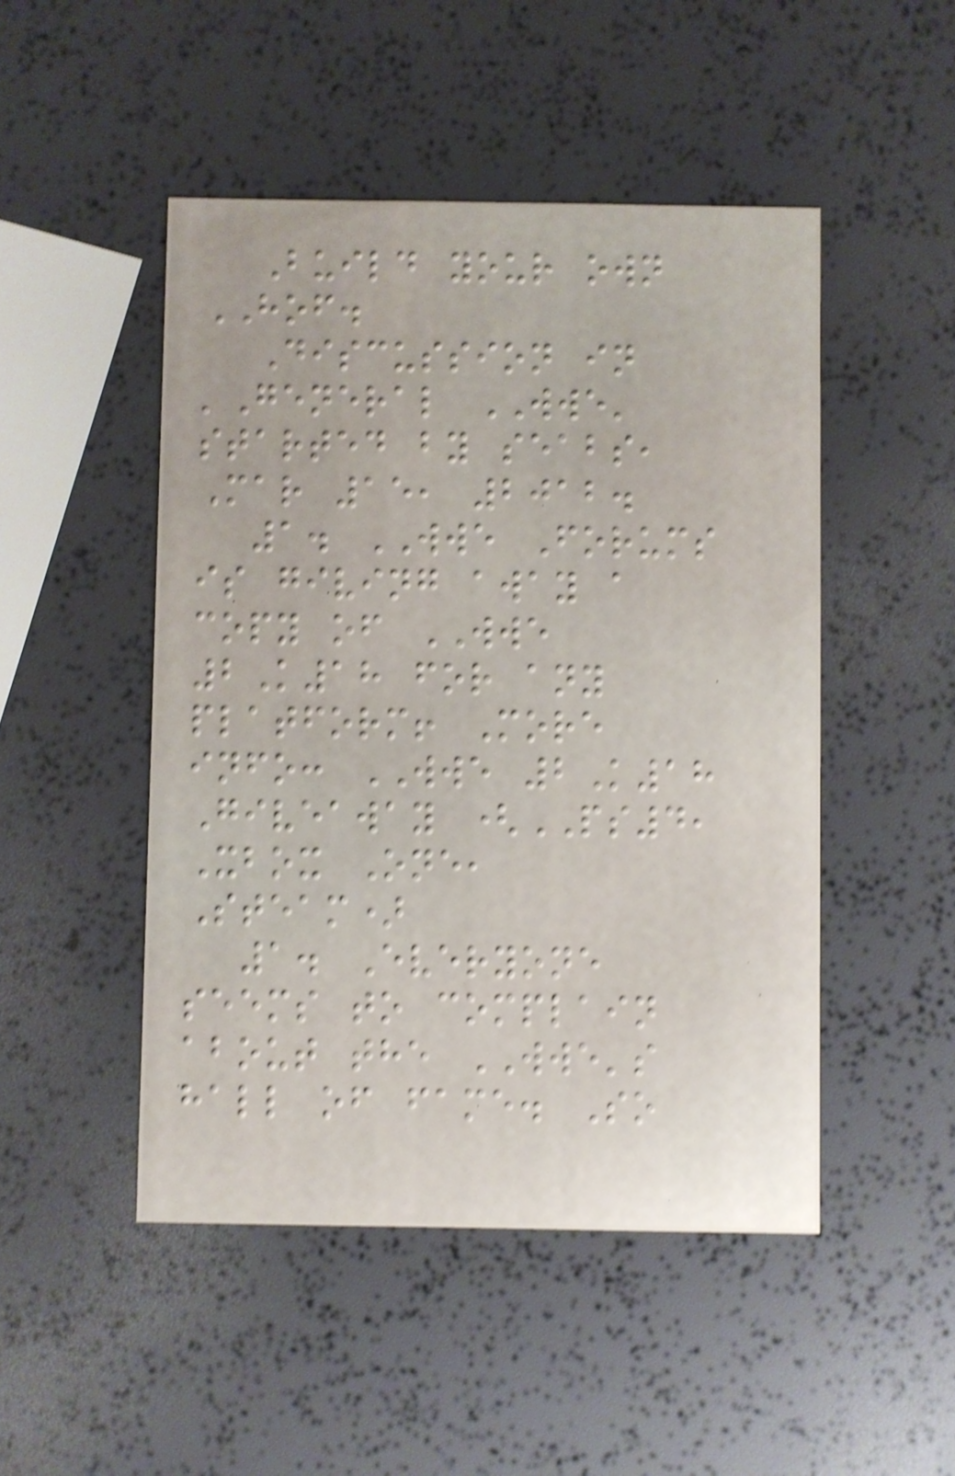Build your own
HOF.
Discussion in
'General WWE'
started by seabs,
Mar 15, 2012.
1. WWE Forums
is giving away a
copy of WWE
2K18 for any
platform! More
info: WWE 2K18
Giveaway (PS4,
Xbox One,
Steam)
1. Everyone
seems to complain
about the WWE's
hall of fame. So
